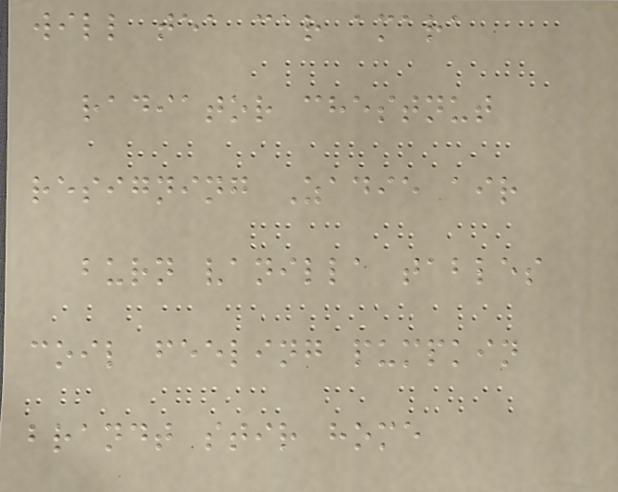will tea car amara
radiator chestnut
resigning Zadie air
burn vanilla tables
coil feeling pumpkin
brandt stir home
